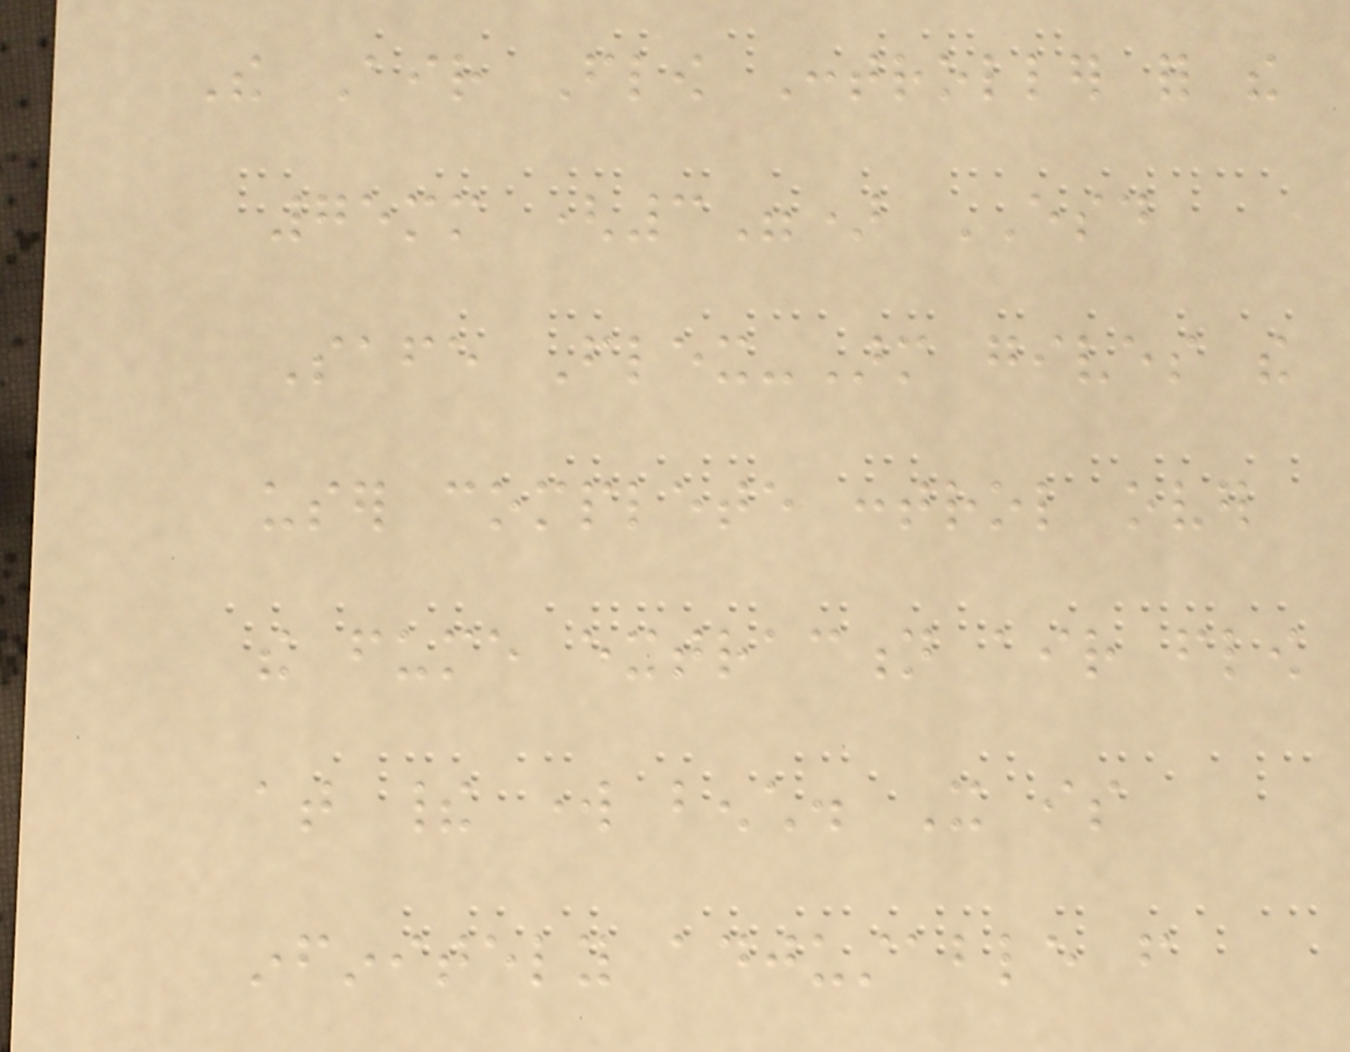The Air Flow Controller for the
75mm (3") ESD
Safe Flex-Arm gives the
user complete control over
the fume extraction air flow
at their work bench. It is
infinitely adjustable from
